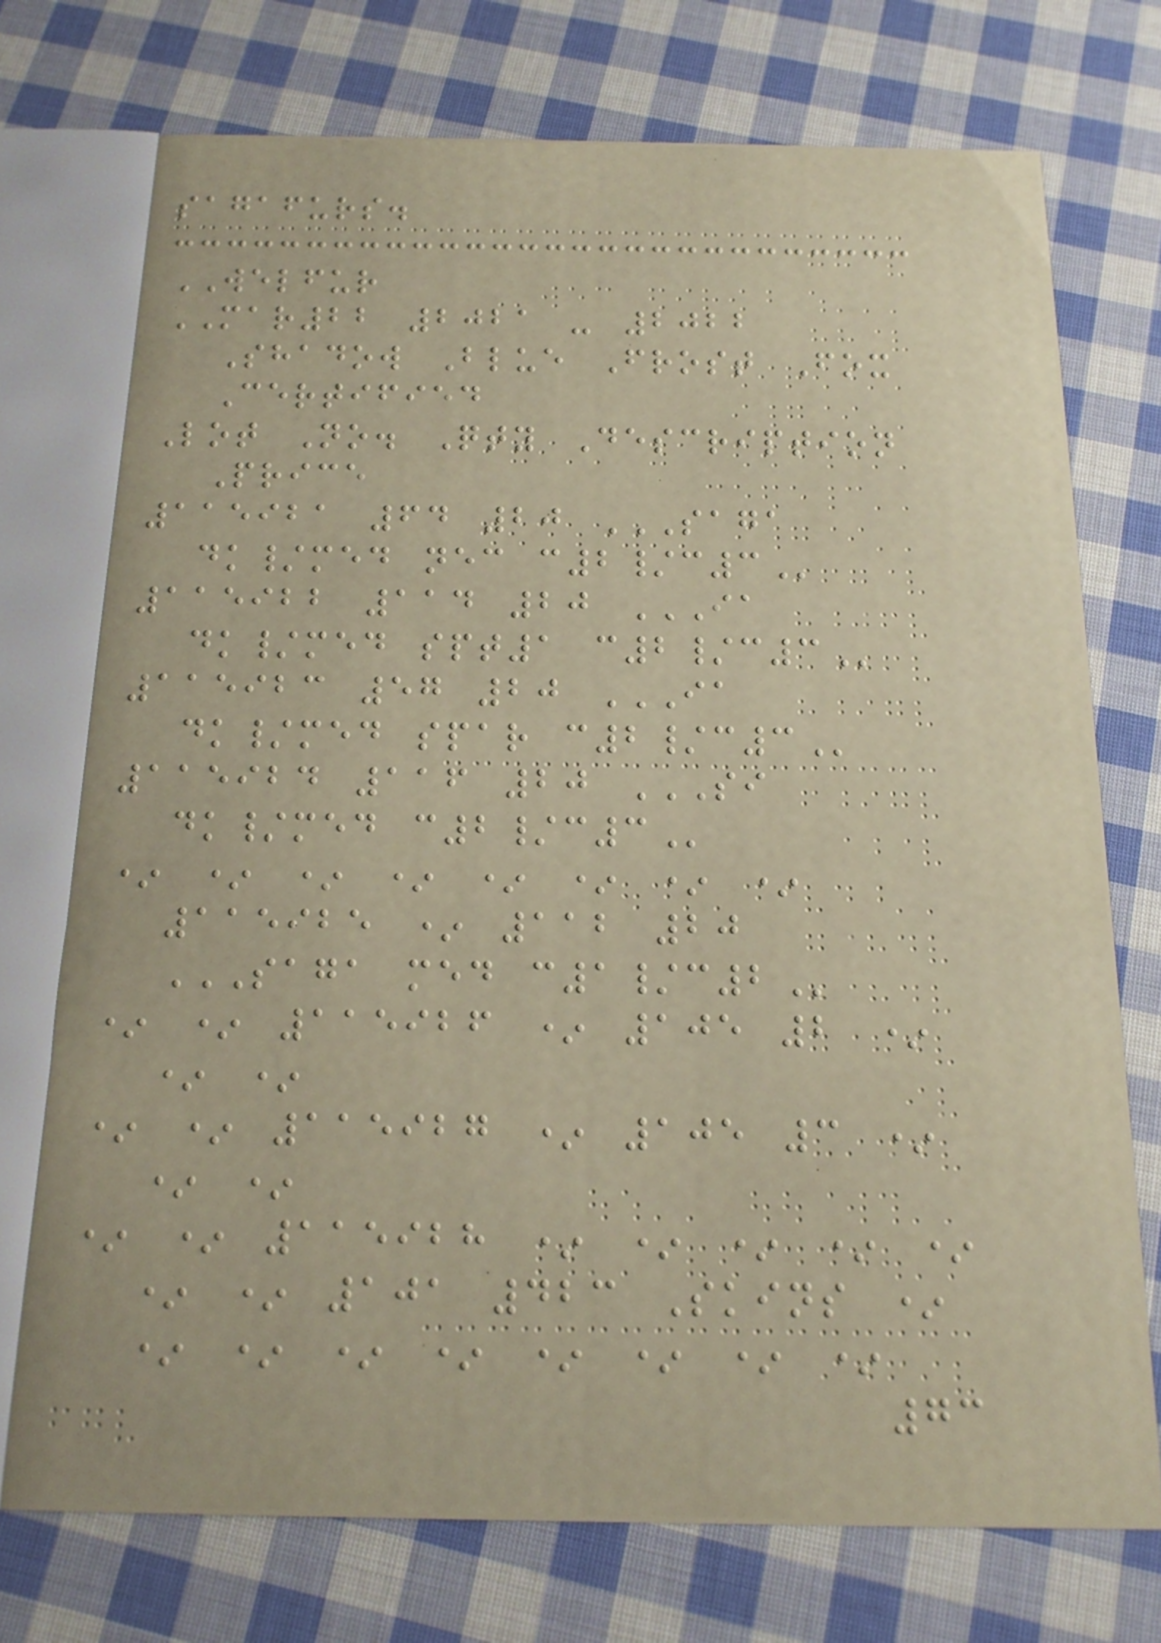sagafurs.
WELFUR
MAR22 2021 - 2022
Shadow Blue Frost Fox
Certified
Lot No. Qty Description
Price
115921 64 20 SAGA
DK/MED NEC C2/C3
115922 114 20 IA
DK/MED SPT1 C2/C3
115923 57 20 IA
DK/MED SPAR C2/C3
115924 116 20 SI
DK/MED C2/C3
* * * * * * * *
115925 * 112 20
SAGA MED C1/C2
* * 115926 * 105 2 *
* *
* * 115927 * 105 3 *
* *
* * 115928 * * * * *
* * 101 423 Skins *
* * * * * * * *
73
